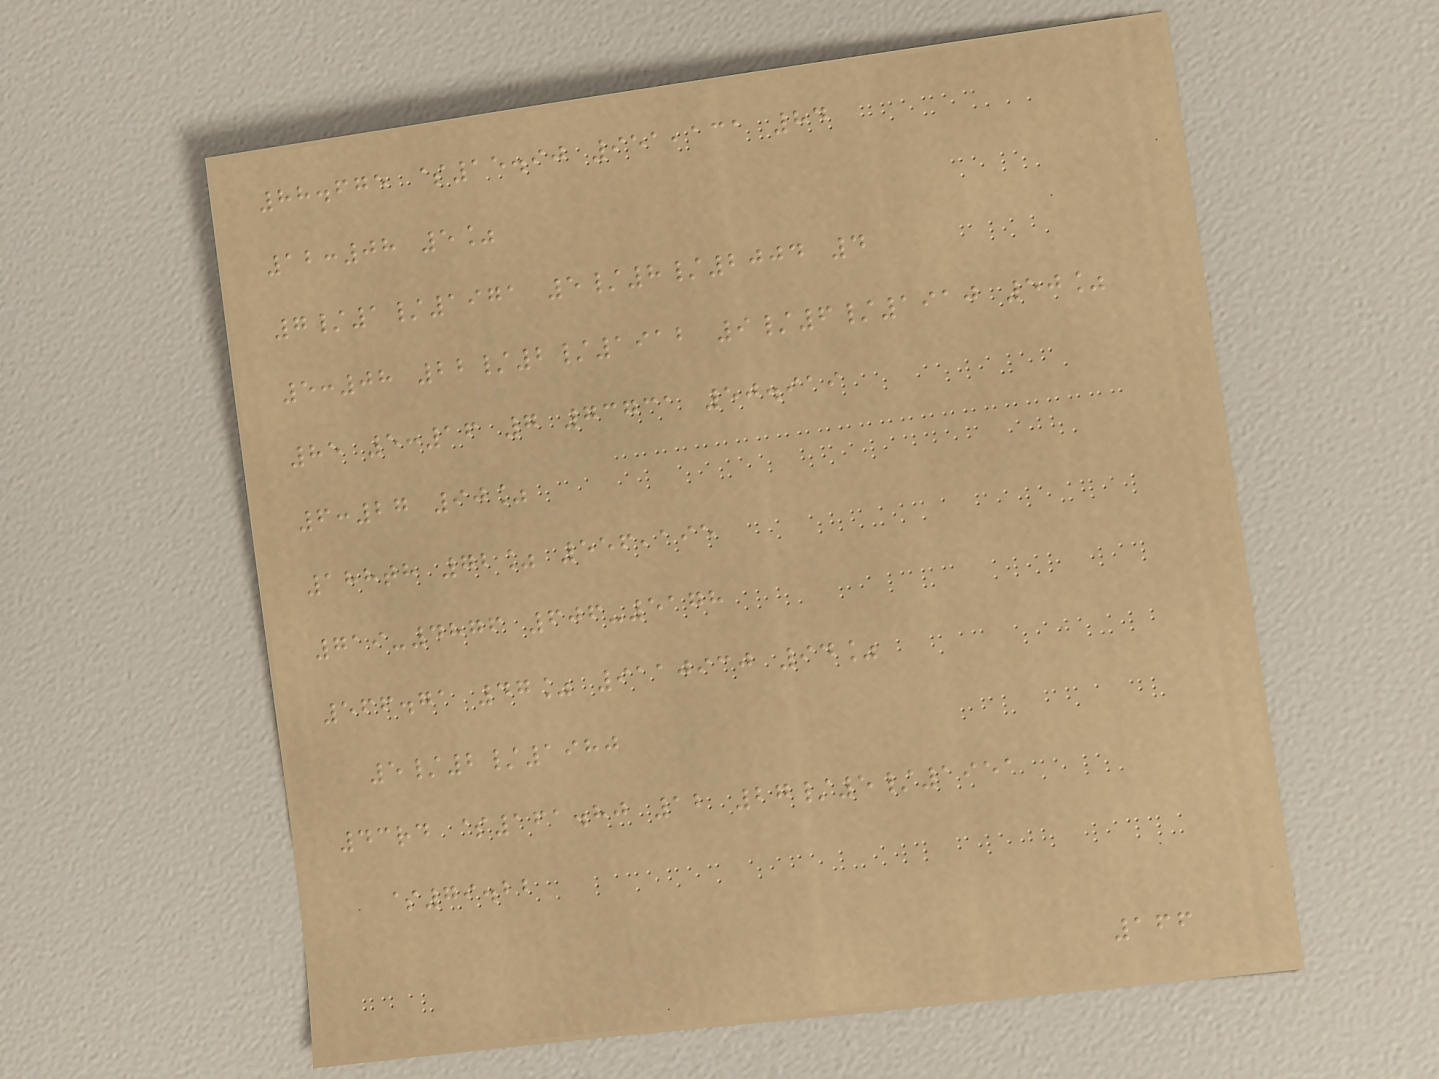88.675 $15.90 951,131 84
12:08 5%
7/1/1971 5/8/2004 4
5:08 22/2/1912 9/6/1910 50%
85 5:16 7 73731 50.919
6:27 90%
188th 72% 556,195
719-4876 606-5178
566.71 47% 9110930 94%
5/2/1980
43rd $161.80 12 27/5/1951
$79.22
166
